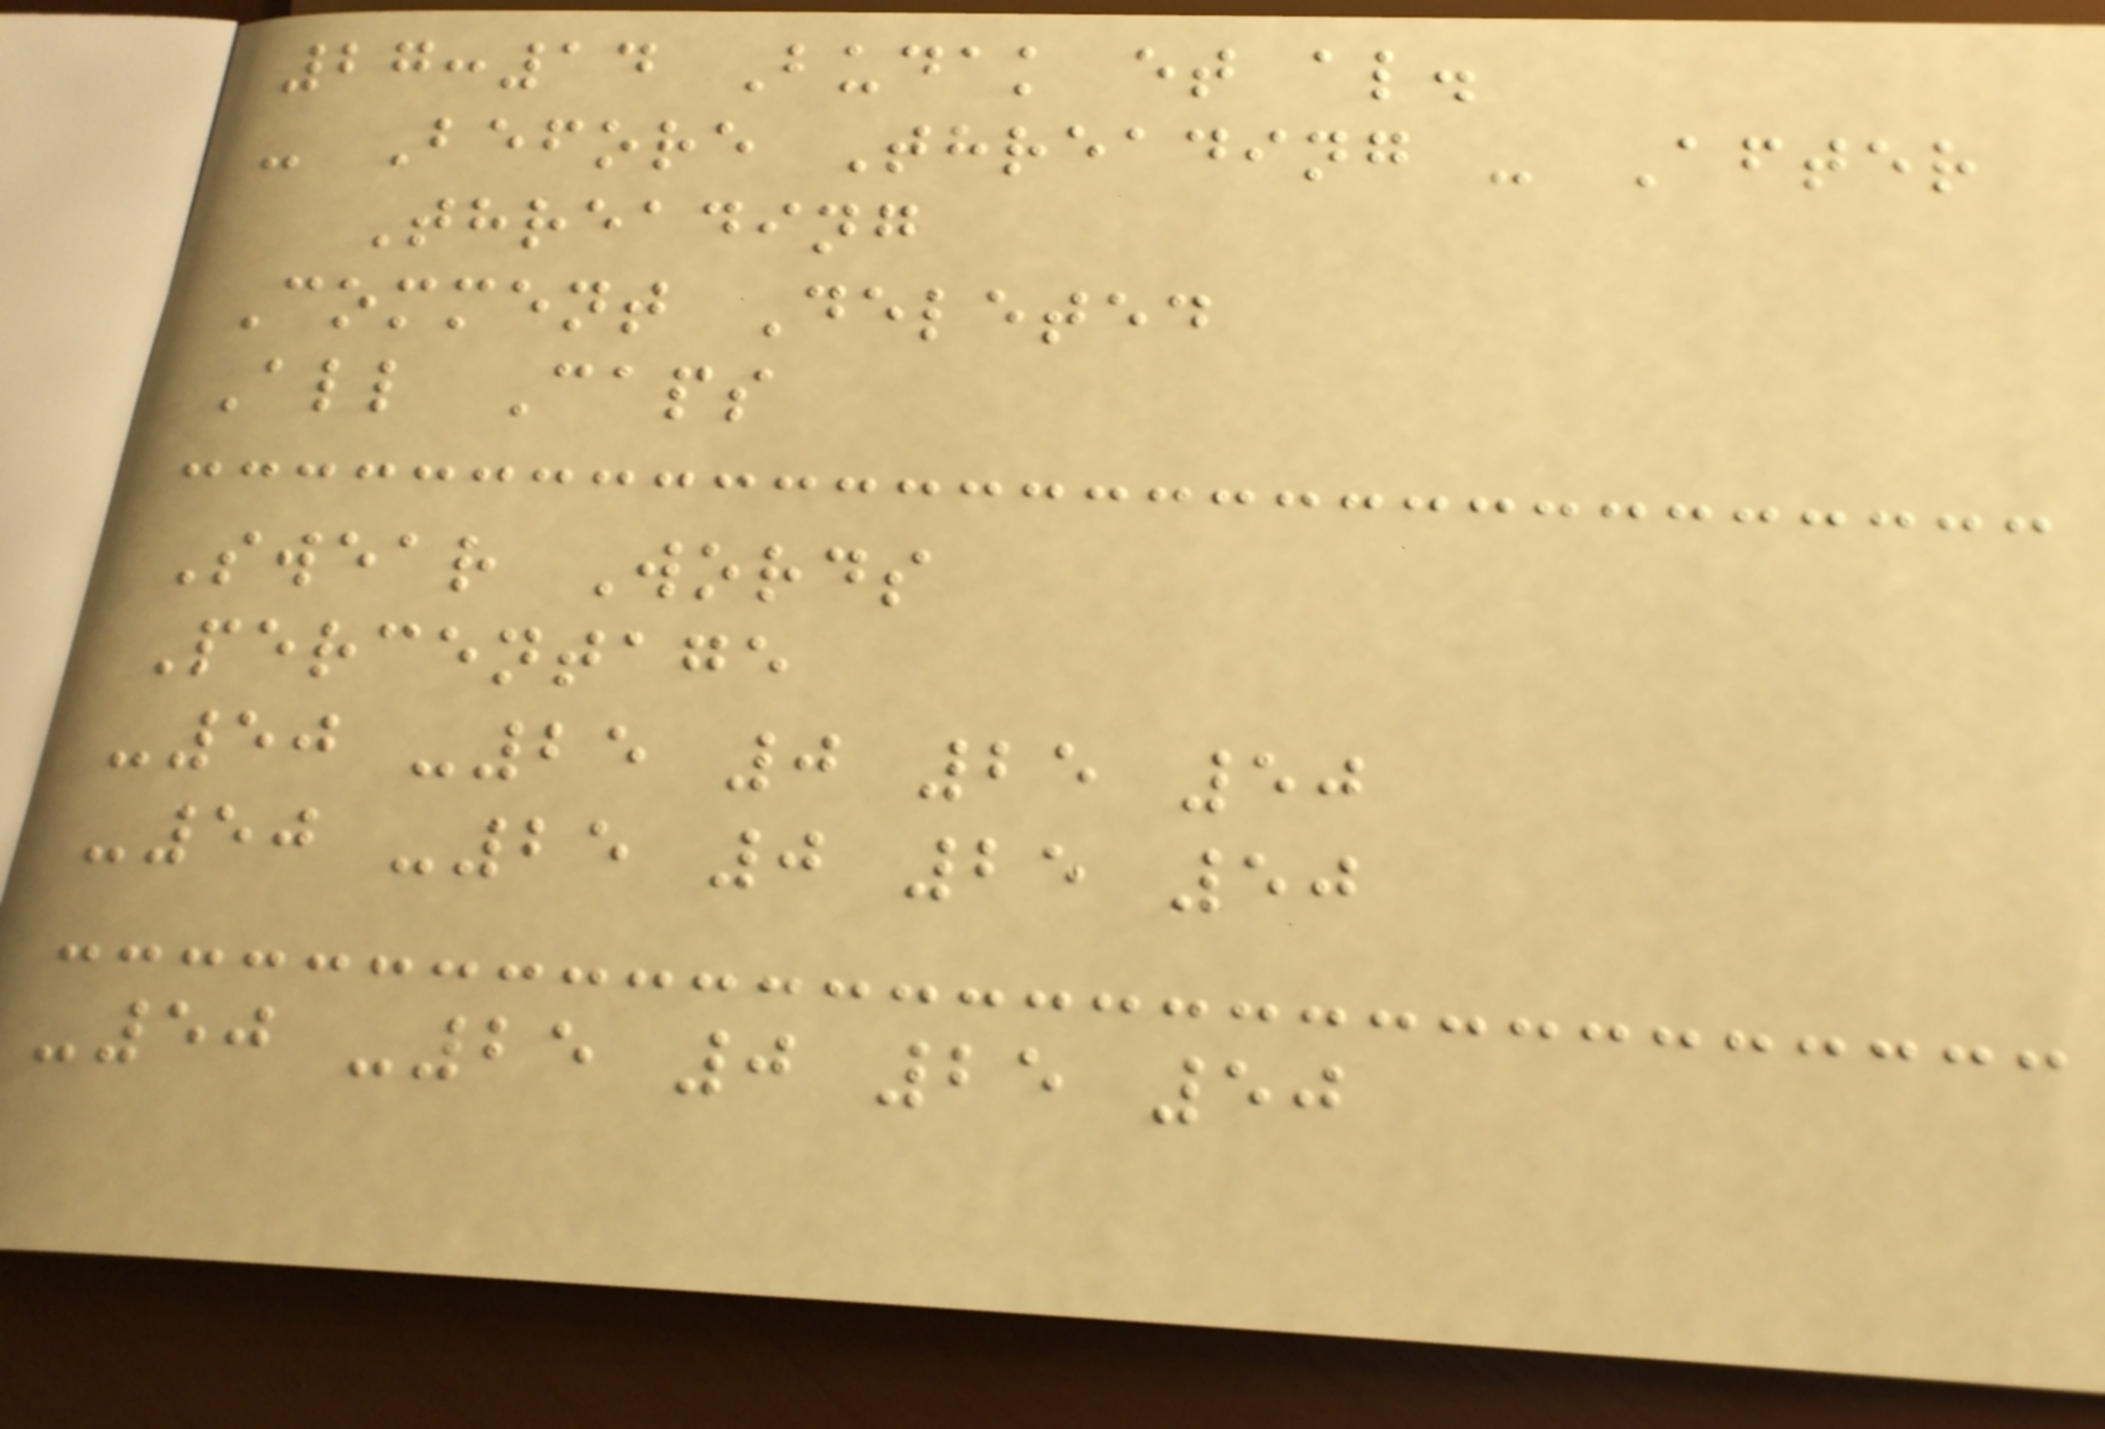27:14 Budak et al.
- Before Threading - After
Threading
Comment Deleted
All Caps
Swear Words
Percentage
-50 -25 0 25 50
-50 -25 0 25 50
-50 -25 0 25 50
